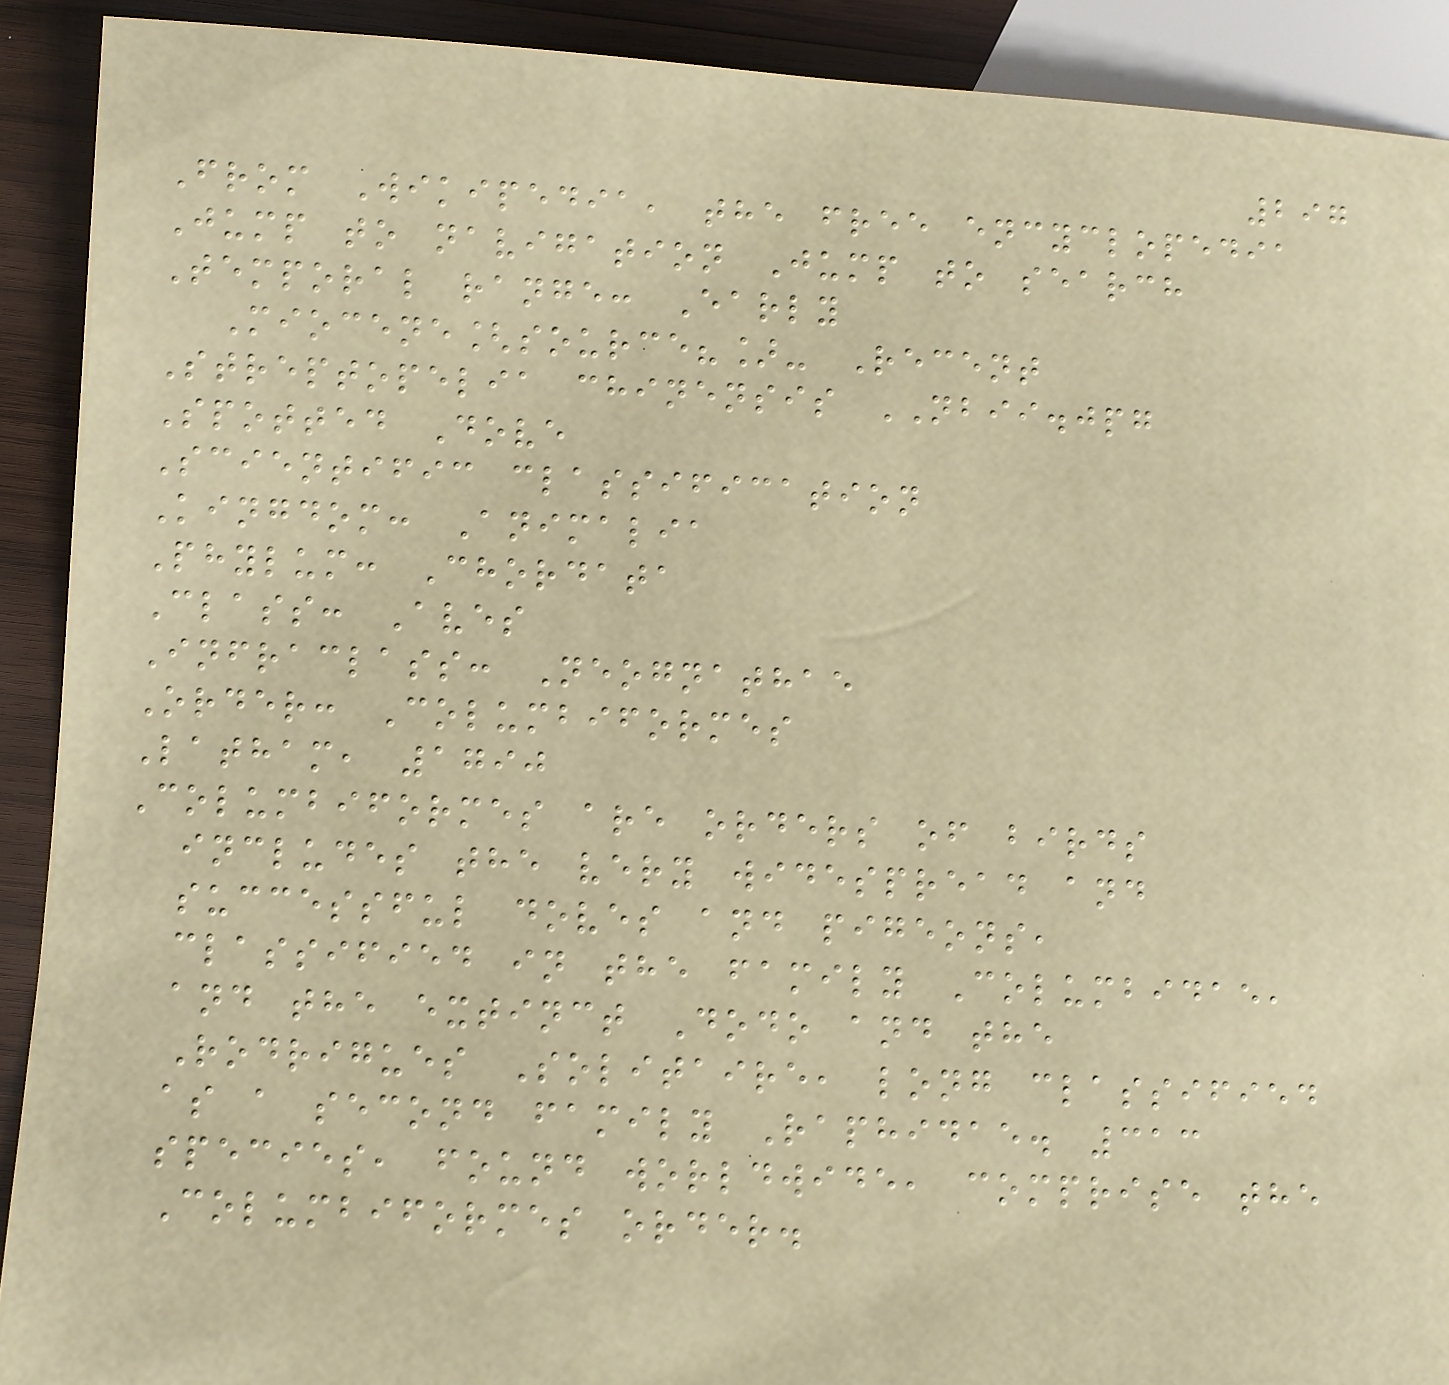297
From Wikipedia, the free encyclopedia
Jump to navigation Jump to search
Temporal range: Early
Miocene[source?]- Recent
Streptopelia chinensis NBII.jpg
Spotted Dove
Scientific classification
Kingdom: Animalia
Phylum: Chordata
Class: Aves
Infraclass: Neognathae
Order: Columbiformes
Latham, 1790
Columbiformes are orders of birds
includes the very widespread and
successful doves and pigeons,
classified in the family Columbidae,
and the extinct Dodo and the
Rodrigues Solitaire, long classified
as a second family Raphidae. 313
species, found worldwide, comprise the
Columbiformes order.
